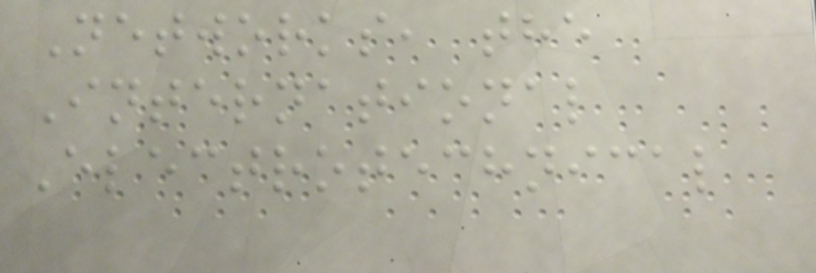Networks, the
International
Electrotechnical
